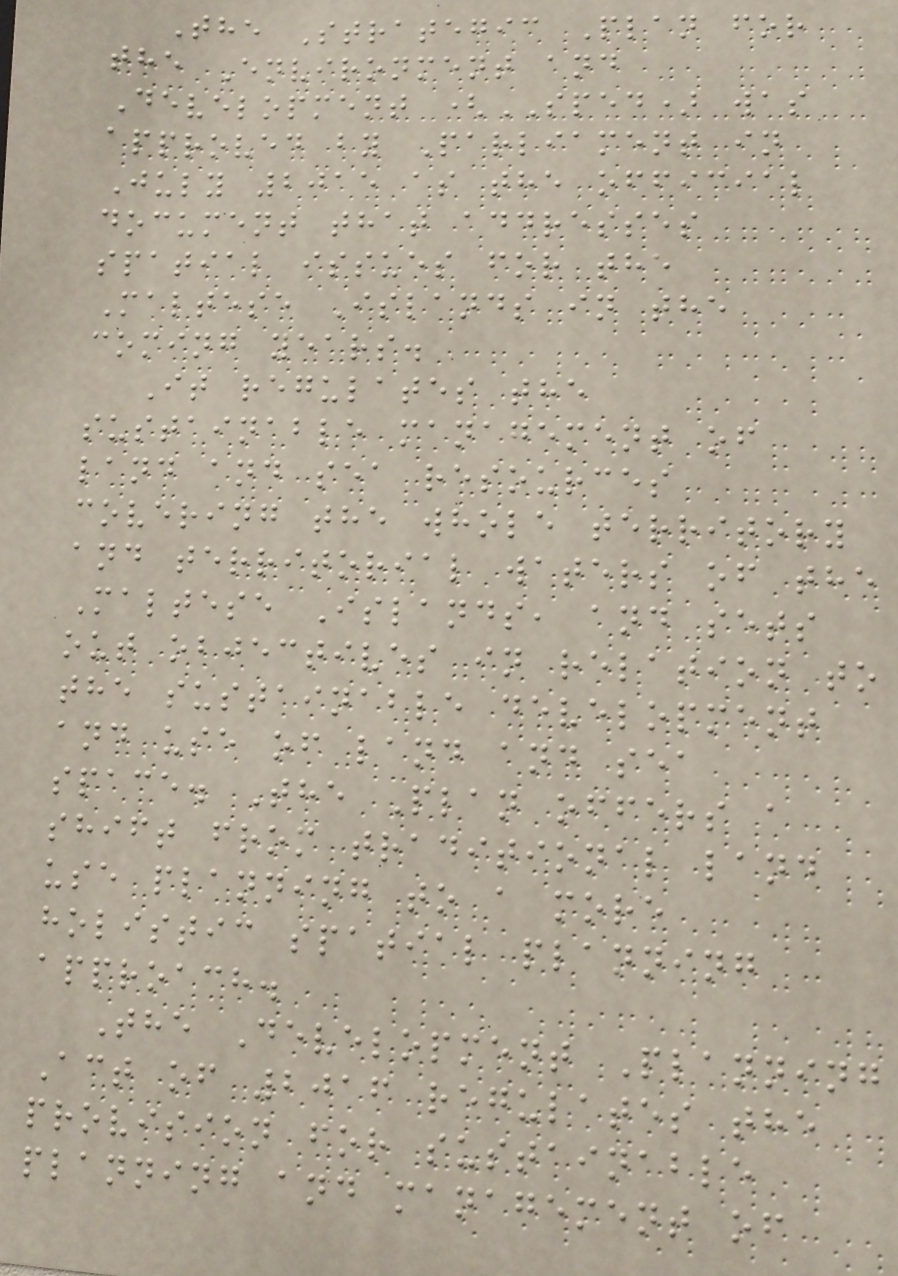The Strategic Plan for
the Environment and
Development (SPED) was
approved by Parliament in
July 2015 as the official
document that addresses
spatial issues for the
Maltese Islands in the
coming years.
It regulates the
sustainable management of
land and sea resources
covering the whole territory
and territorial waters of the
Maltese Islands, and sets
out objectives in relation to
the sustainable development
and use of land and sea
space. The Plan offers a
shift from traditional land
use planning to a more
holistic spatial planning
approach.
The Development Planning
Act of 2016 regulates the
provision for sustainable
planning and management of
